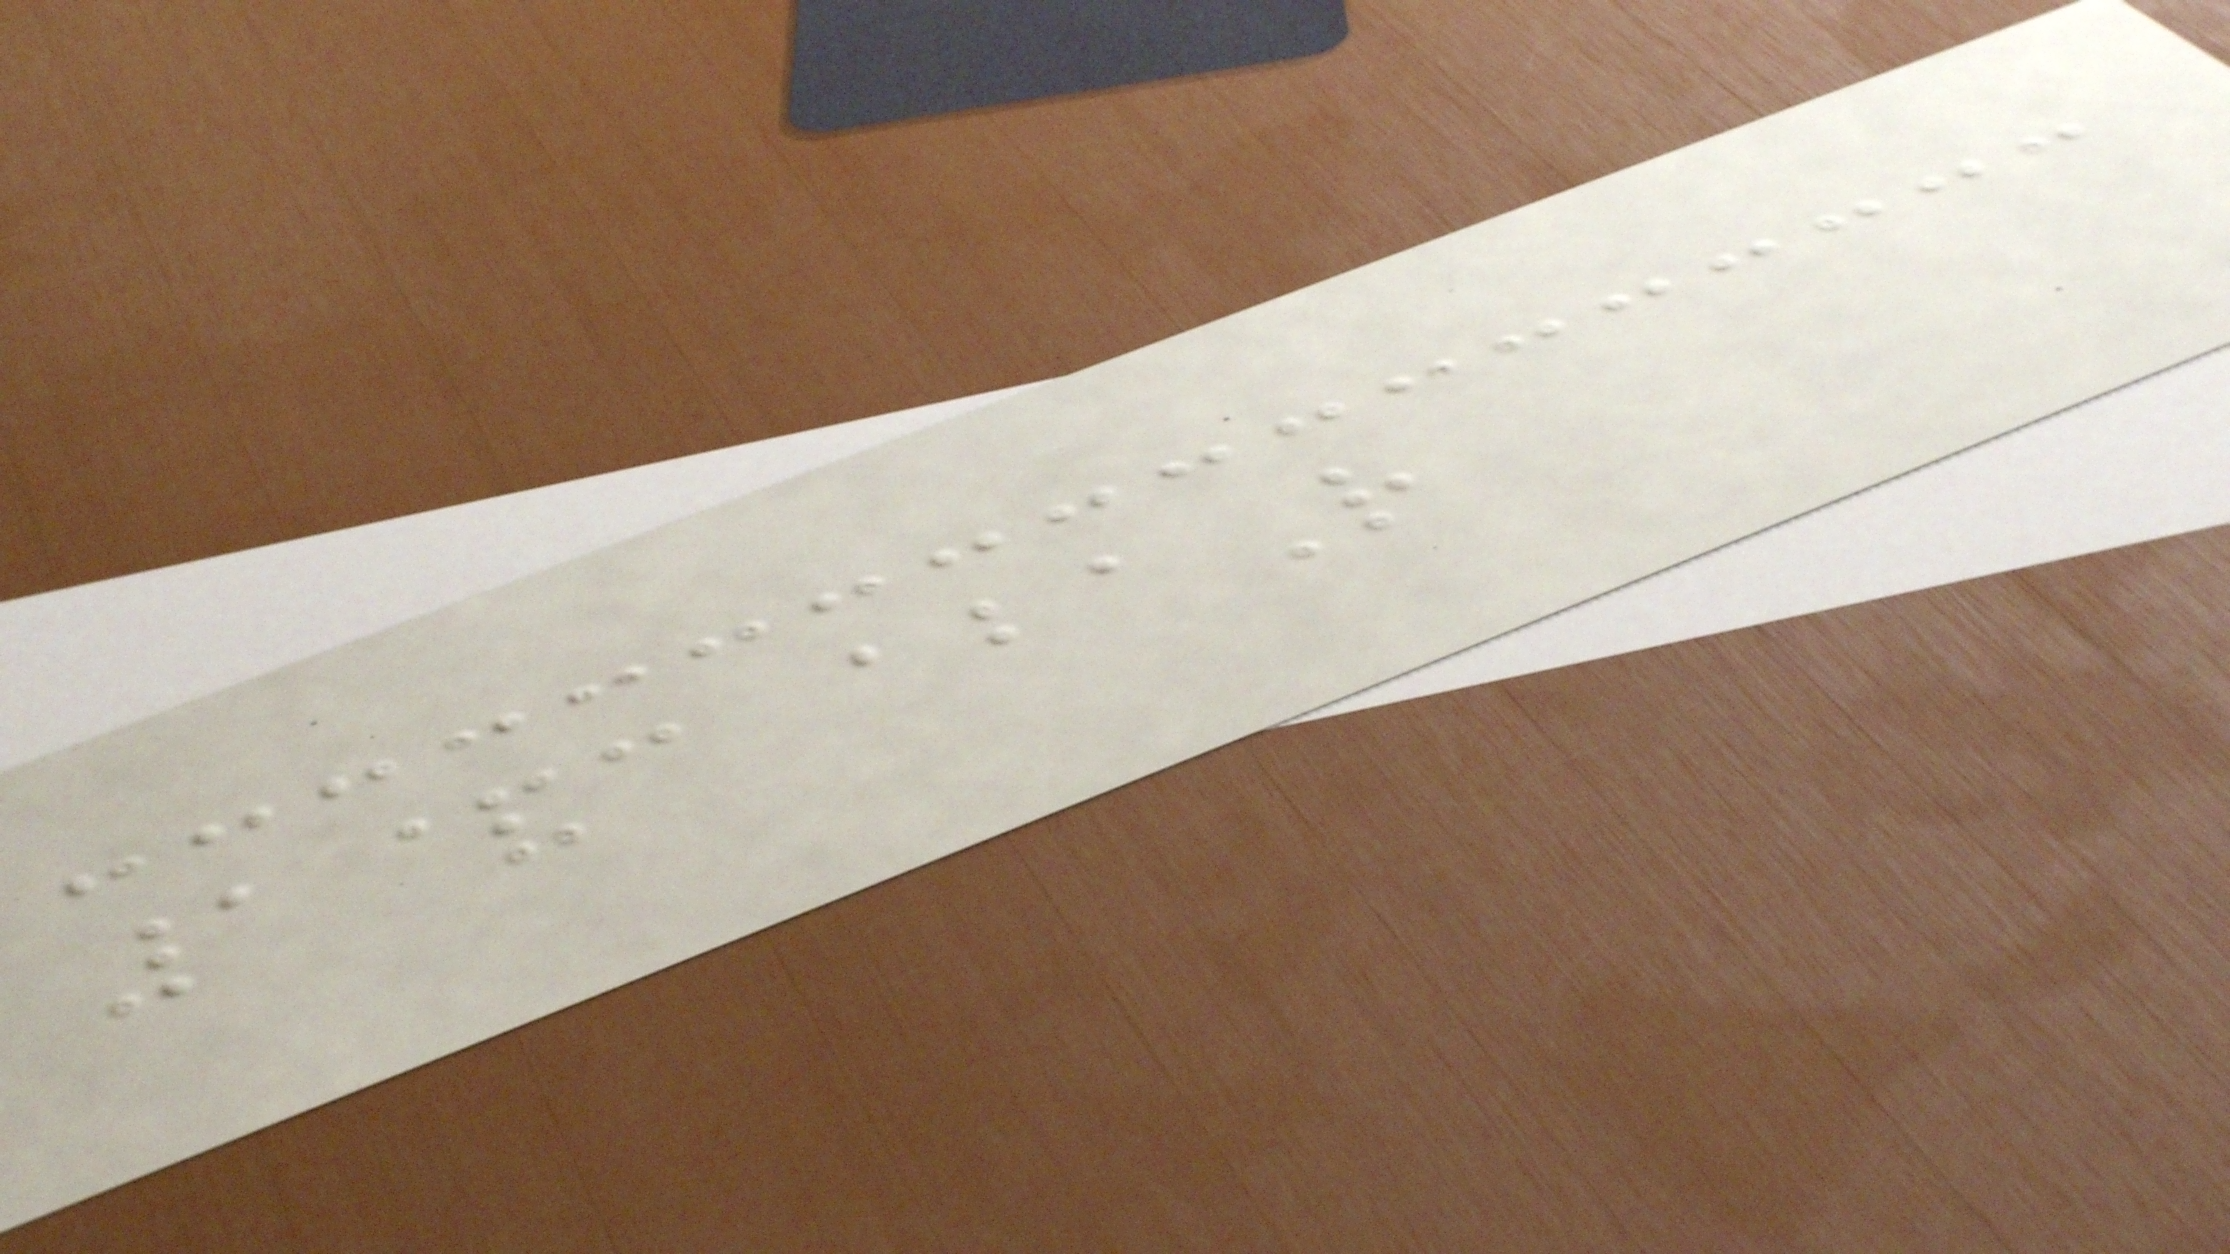1&c abaR
